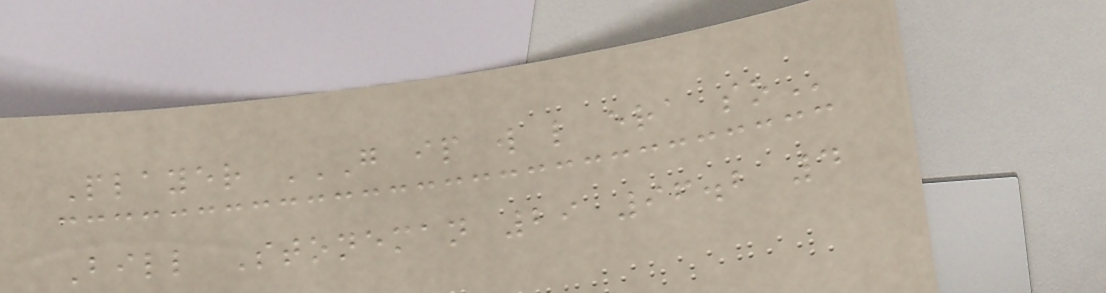Player G IP W L ERA SO
Bill Stoneman 29 96.2 4
